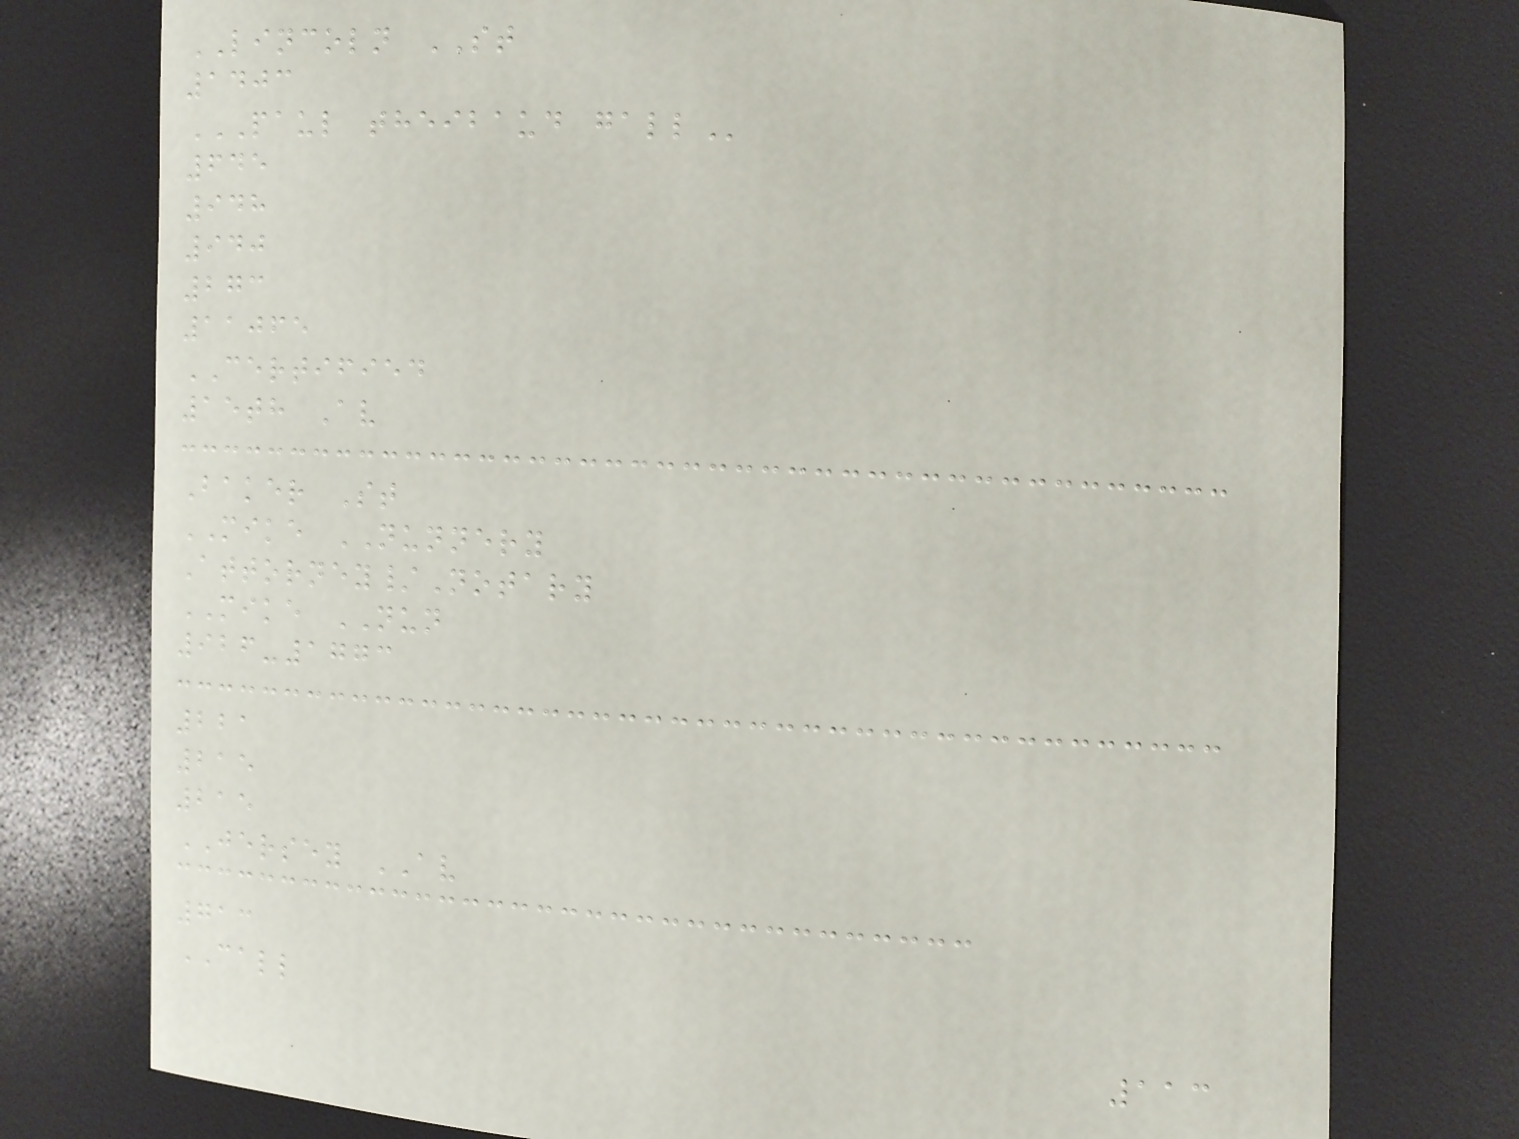LINCOLN ST
1403
PAUL THEIBAUD GALL
645
948
940
273
11065
CERTIFIED
15th Av
Baker St
MIKE NUNNERY
Attorney/Notary
MIKE NUN
926-1773
221
215
215
JERSEY AV
713
CALL
113
